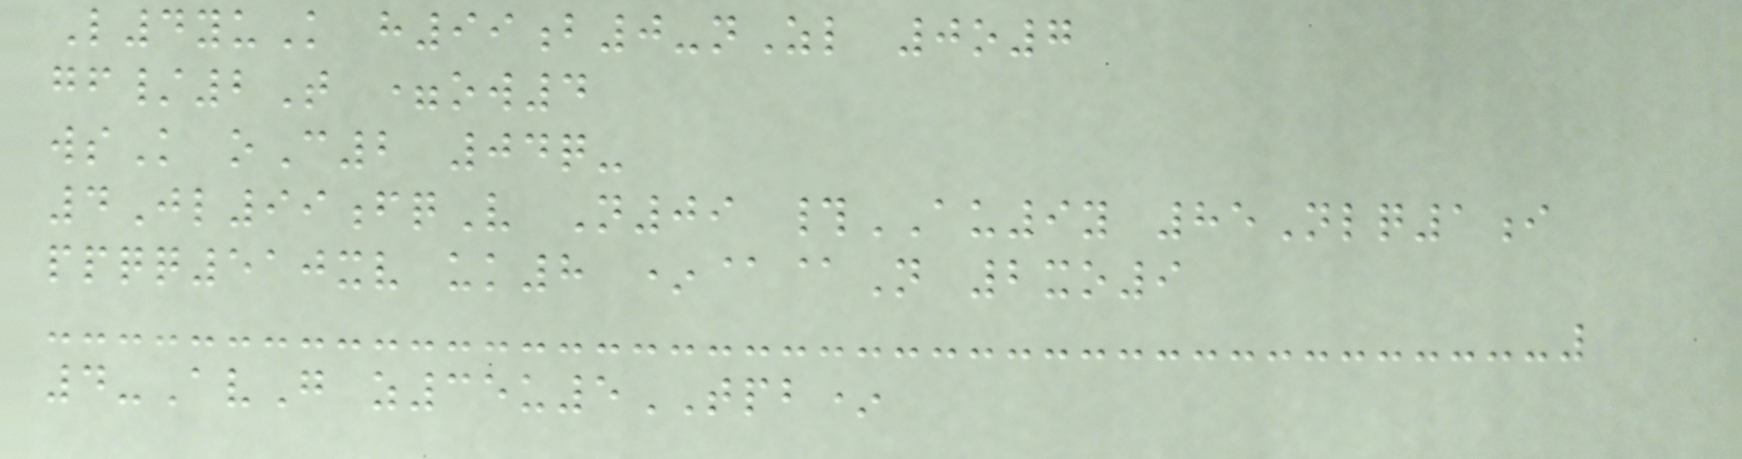L4yuK h99b0-nZl 0o7
gf/2T =ow4
wsK oC2 04q-
4Jl99fqV N09 #AU9y 85Nlq1i
ppqq510xv uk8 *@@N 2xo9
4-AvG z35u5TPB*
